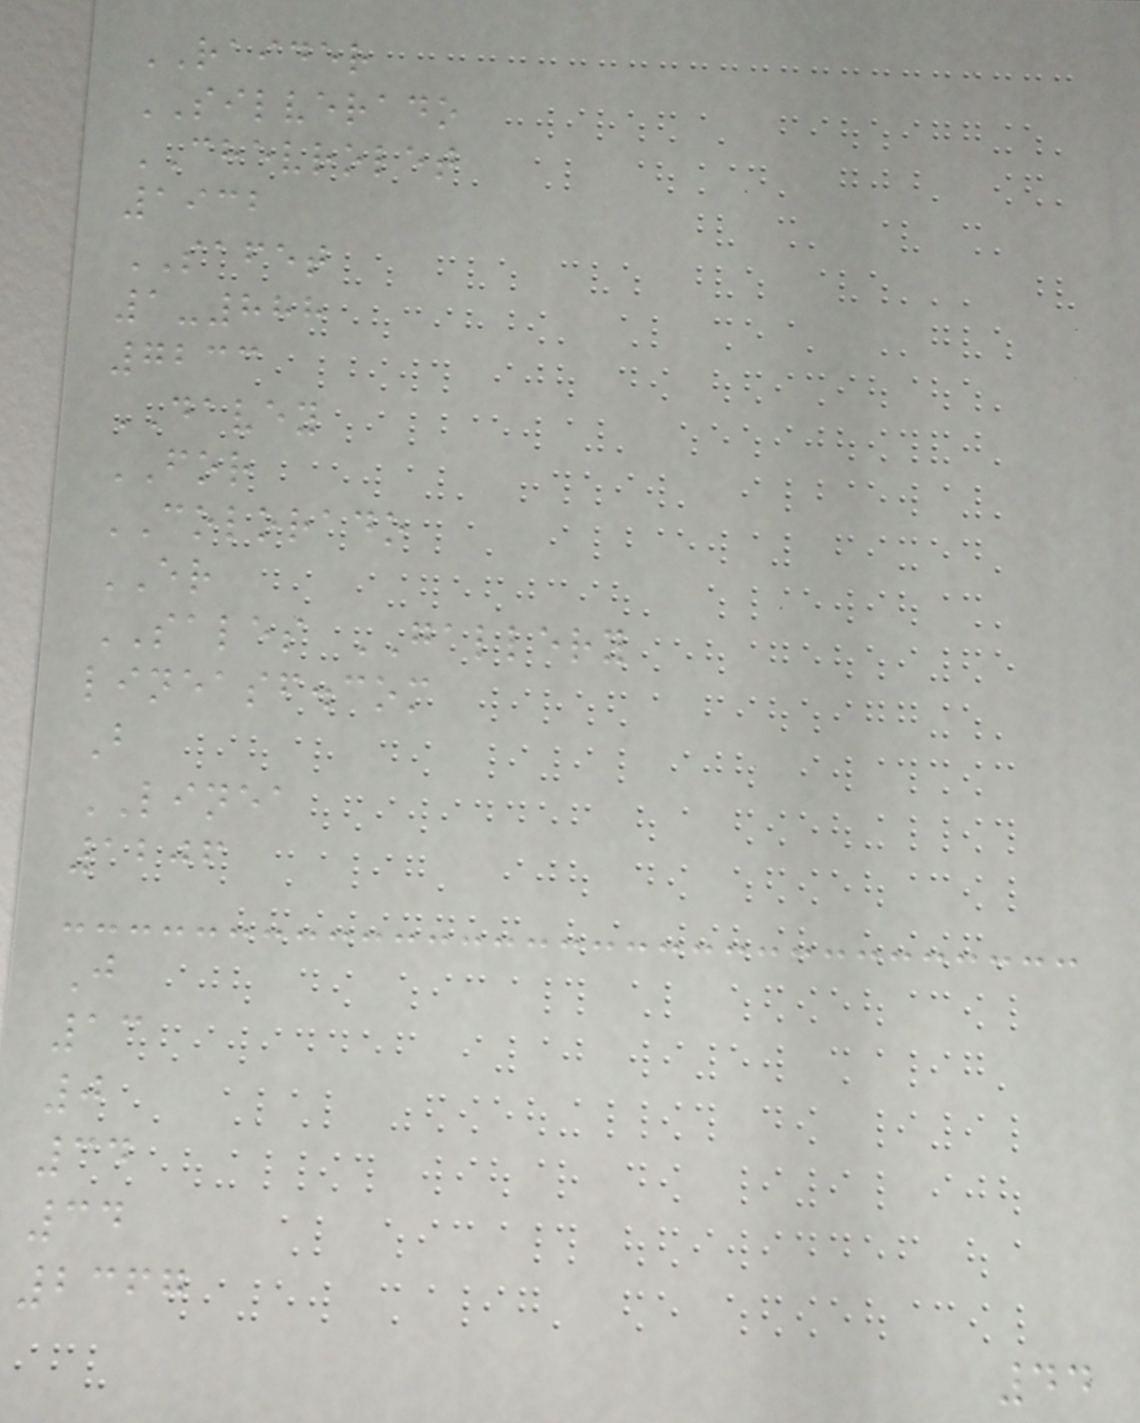RAIDER
SILVERADO
CHEVROLET
1932
SAFET
1-888
7233
DAVEY
FOR
COLORADO
ER
SALES GALLERY
lineasf.com
B
LINEA
1206
J
13
0
34
34
2367
44
